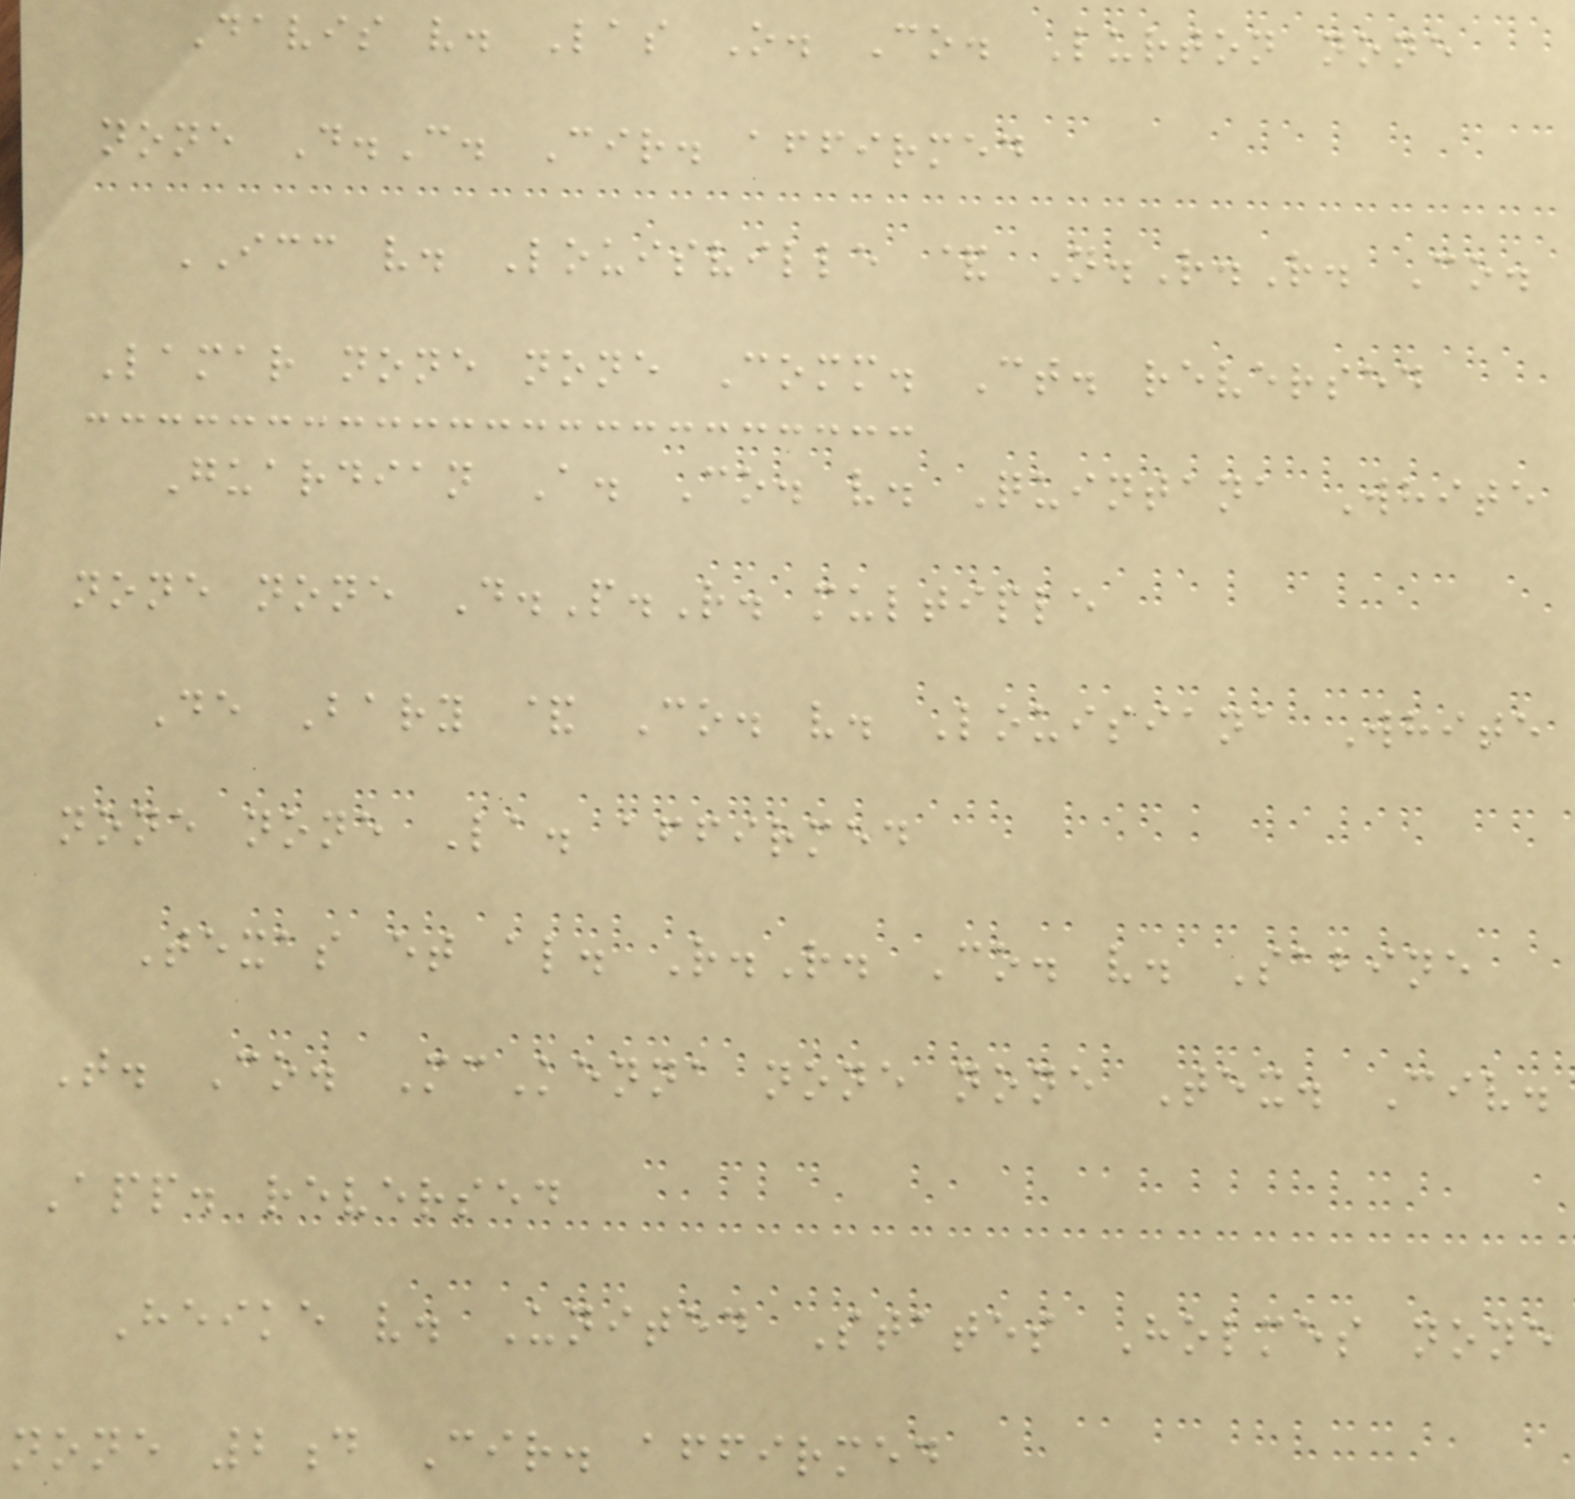Davis v. Las O. Co. Lurton none
none D.C. Cir. affirmed
ICC v. Louisville & N.R.R. Co.
Lamar none none Comm. Ct. reversed
Guardian A. Co. v. Quintana White
none none D.P.R. multiple
De Bary & Co. v. Louisiana White
none none La. affirmed
Texas et al. R.R. Co. v. Sabine
T. Co. McKenna none none Tex. Civ.
App. reversed
Heike v. United States Holmes none
none 2d Cir. affirmed
